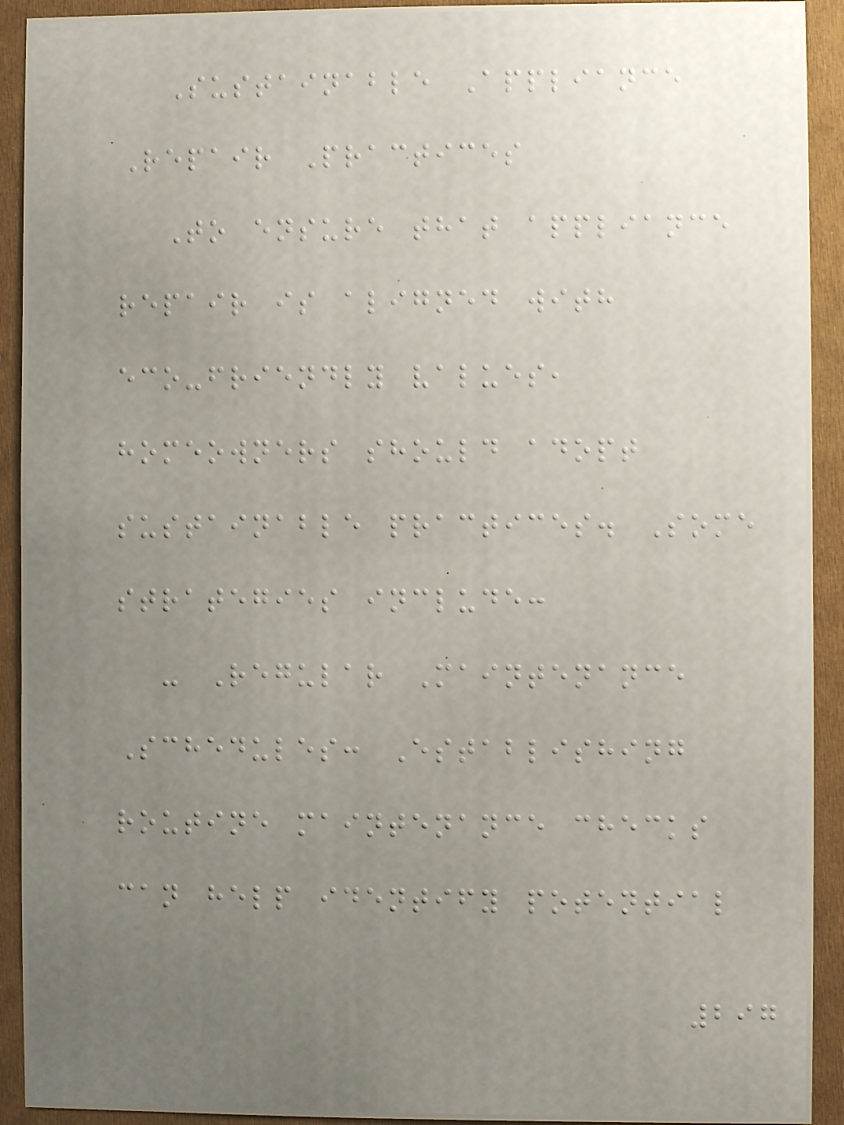Sustainable Appliance
Repair Practices
To ensure that appliance
repair is aligned with
eco-friendly values,
homeowners should adopt
sustainable practices. Some
strategies include:
- Regular Maintenance
Schedules: Establishing
routine maintenance checks
can help identify potential
297
